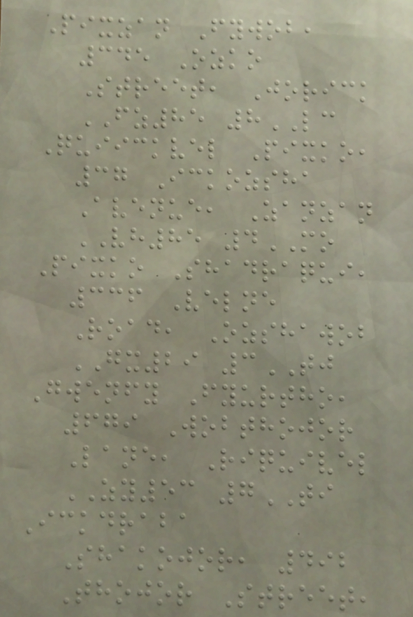Pixzan Fywob,
345 Ozko
Street, Jorick
FZ85 8LC
Quiickvel Pixko,
37 Ickozsha
Avenue, Zanzan
VH85 4MO
Pixko Shadraqui,
336 Velne
Road, Ozshawob
GX29 3TJ
Gwenfy Fyurtho,
679 Wobthojor
Lane, Riquivel
ZY53 7TI
Ickdraba
Shakojor, 492
Thojor Street,
